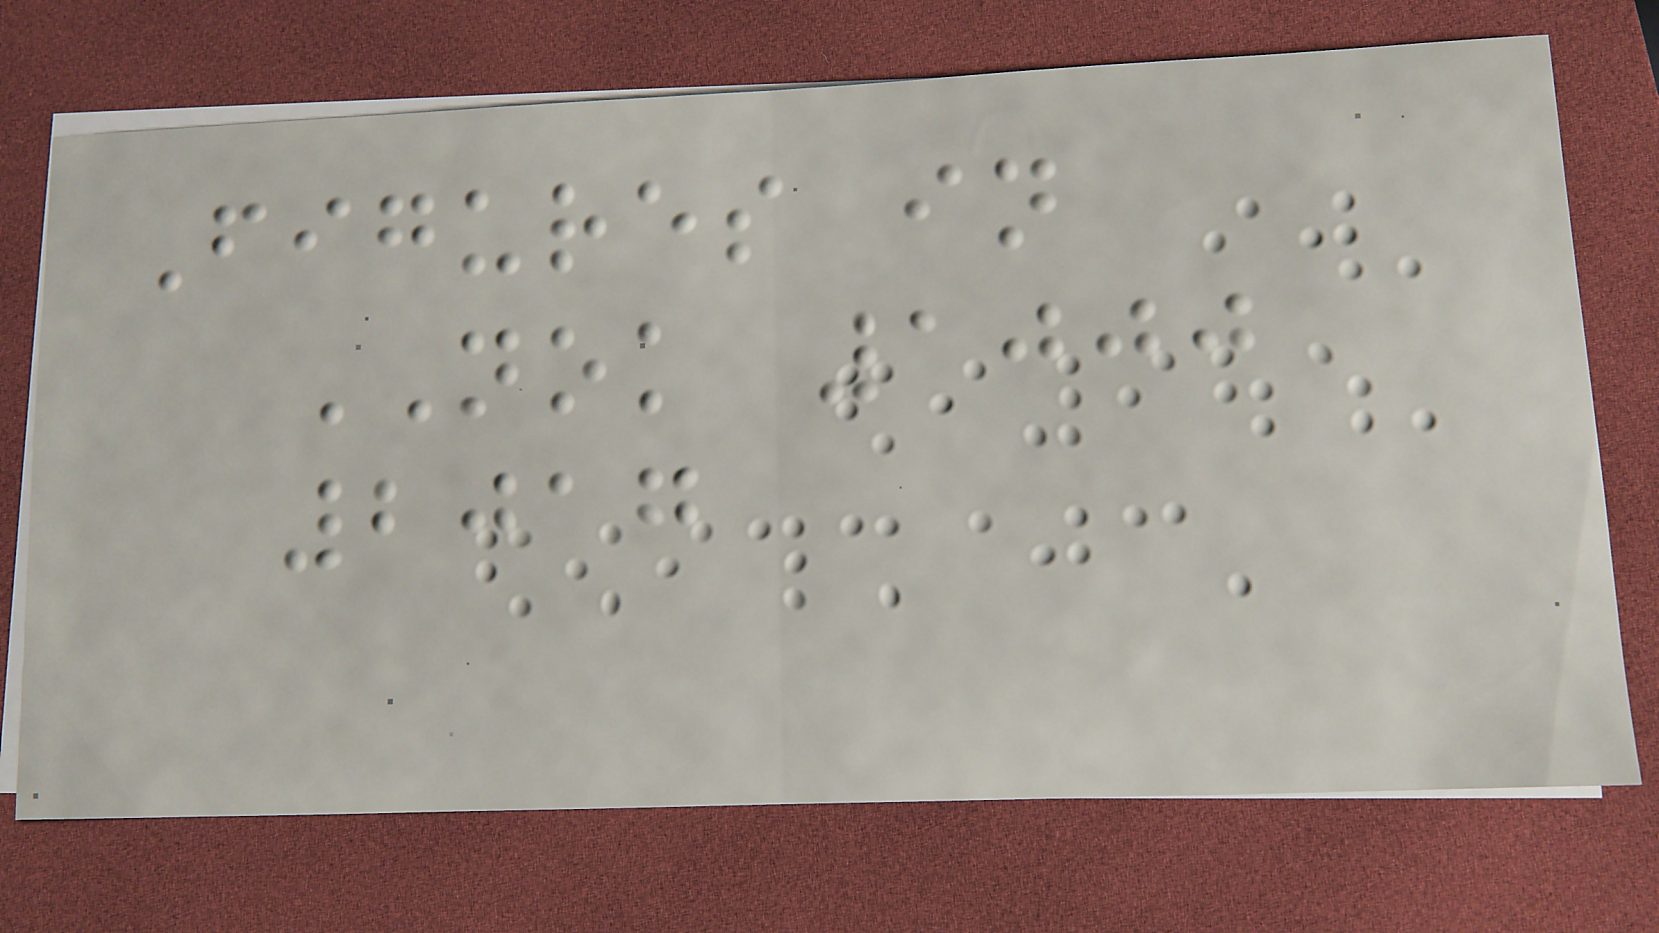Figures in
NOK 1000
2017
